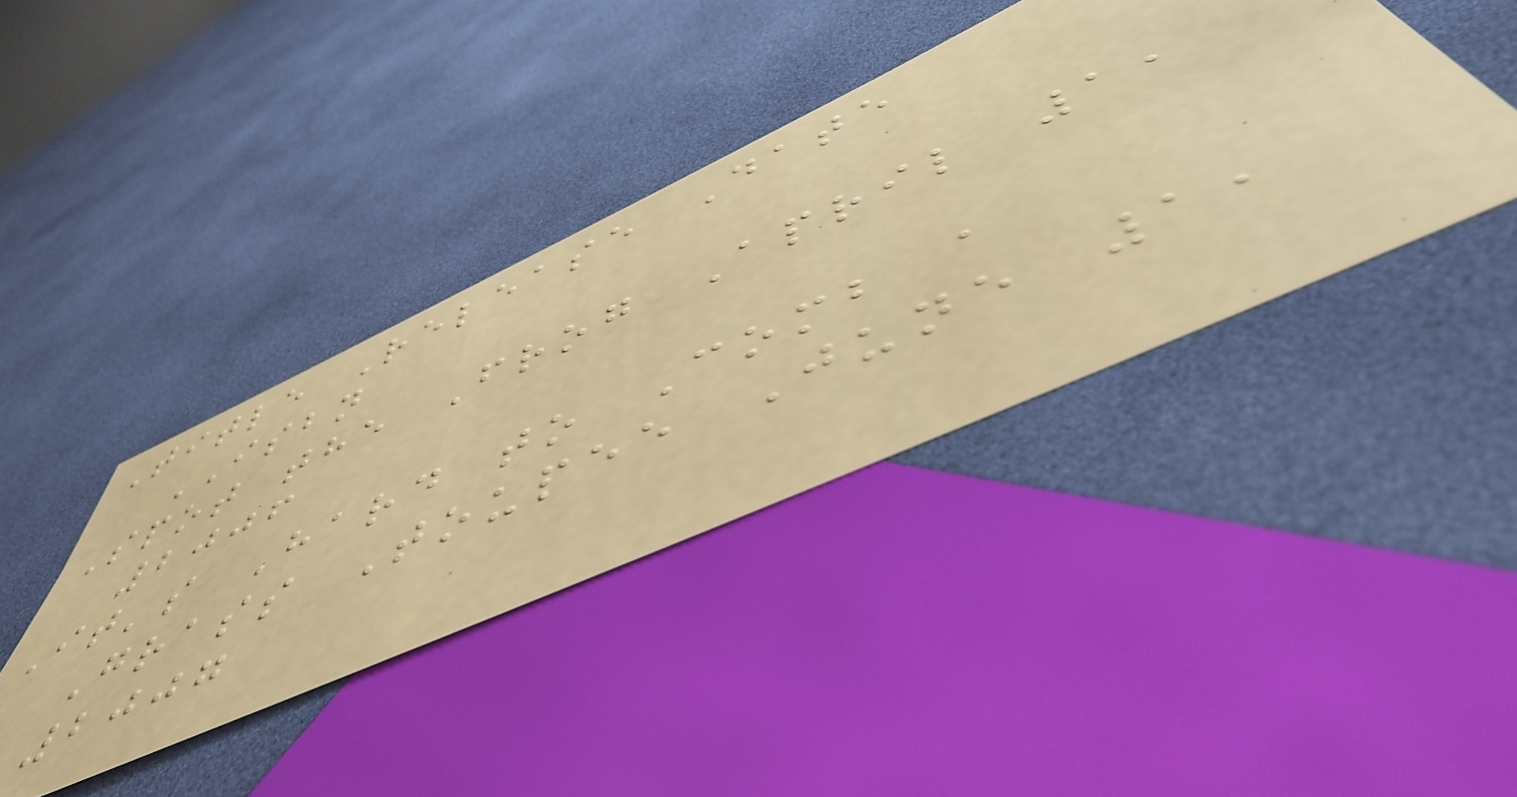Title Release Date
ISBN
Spot the Frog April 1,
2006
It's Hard to Comb a
Grass Toupee June 1,
2007
